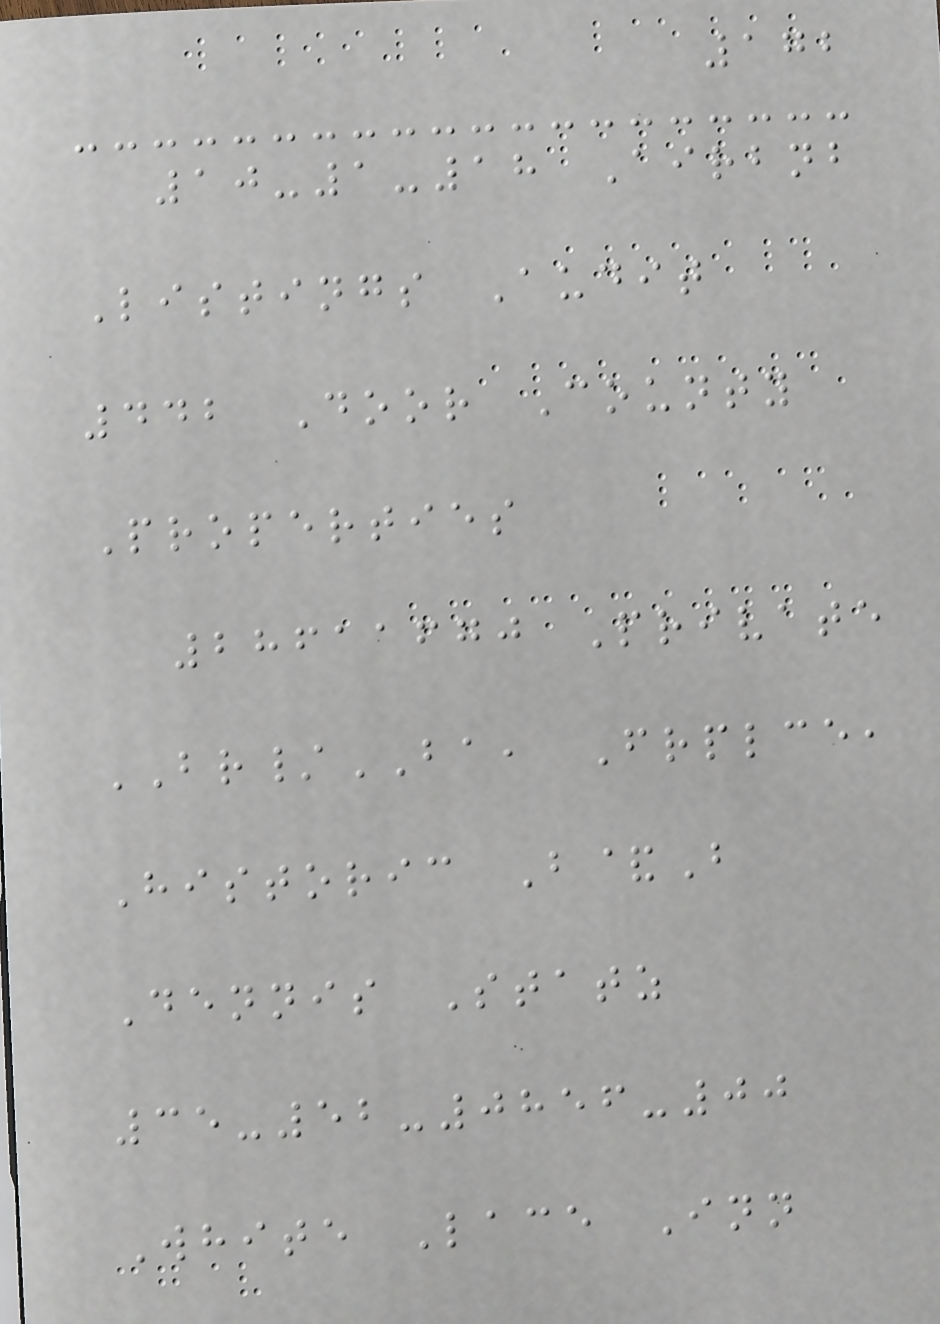172
10-1-18 Airbnb
Listings Audit
442 Door County
Properties
28611670 Private
BR/BA, Frplce,
Historic B&B
Dennis Statz
35-52-0856-00
White Lace Inn
